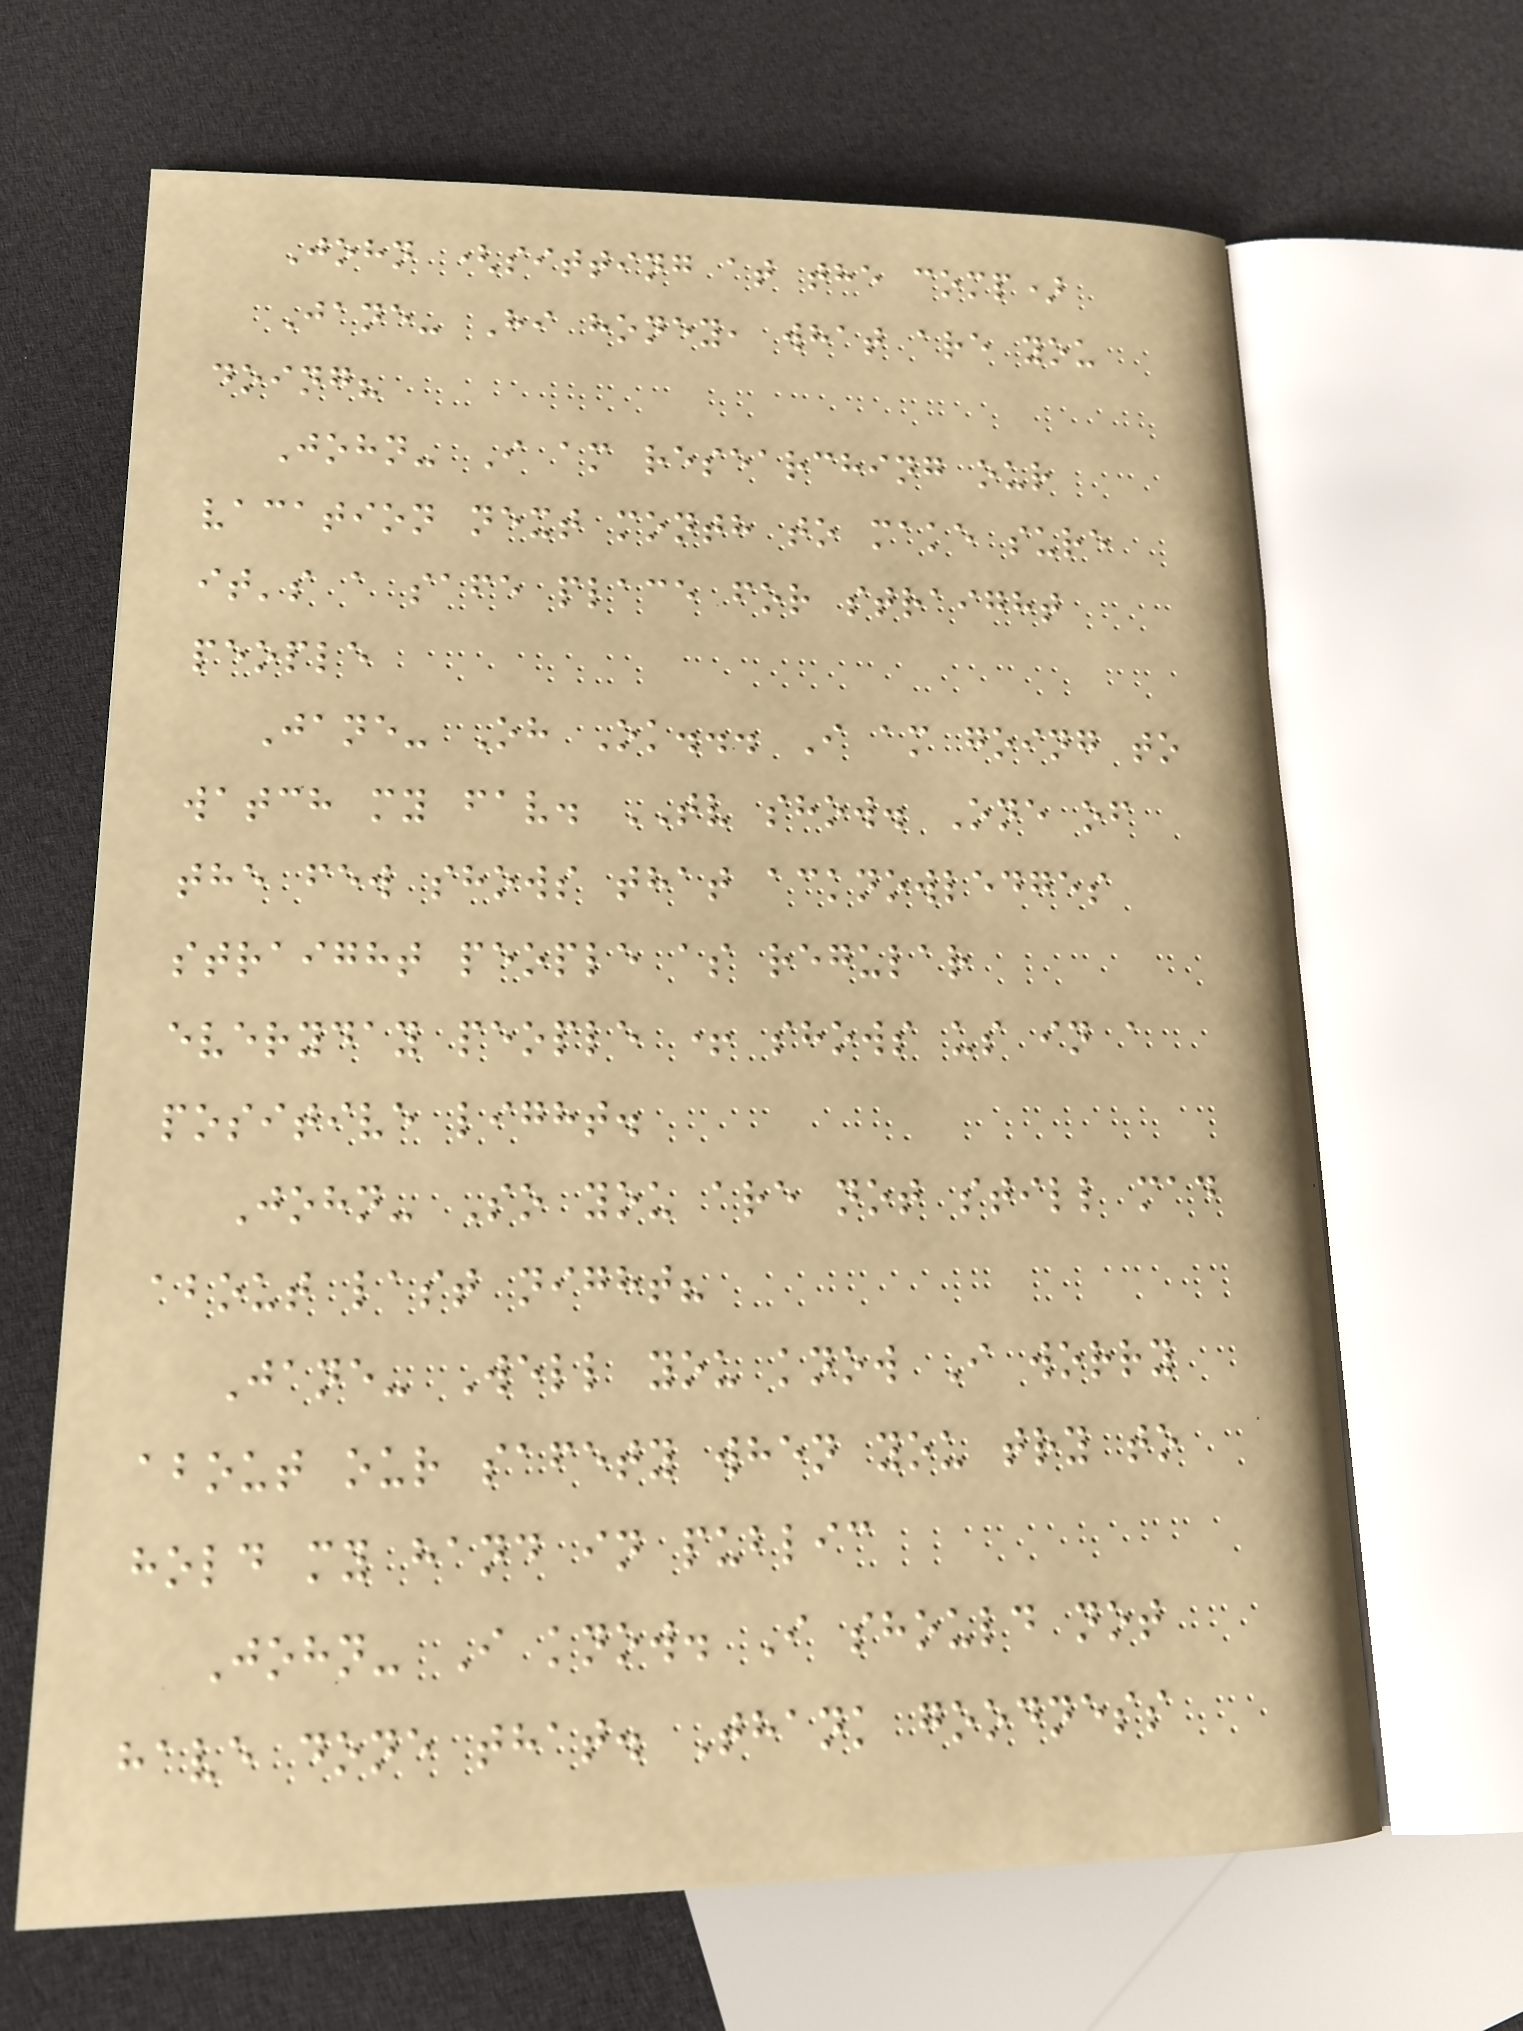John (sitting at the comp)
Jane- Hi honey, what are you
doing?
John- I am researching our
vacation next month to make sure
it's a safe place for straight
people
Jane- Oh Ok... I am going to
watch my fav. TV show. One of
the few shows that acknowledges
straight people as regular
everyday people + shows us in a
positive light.
John- So you are not still mad
about last night?
Jane- Well you know I worry
about our safety when you try to
hold my hand in public
John- I know. I should not
have done that. Thank goodness
